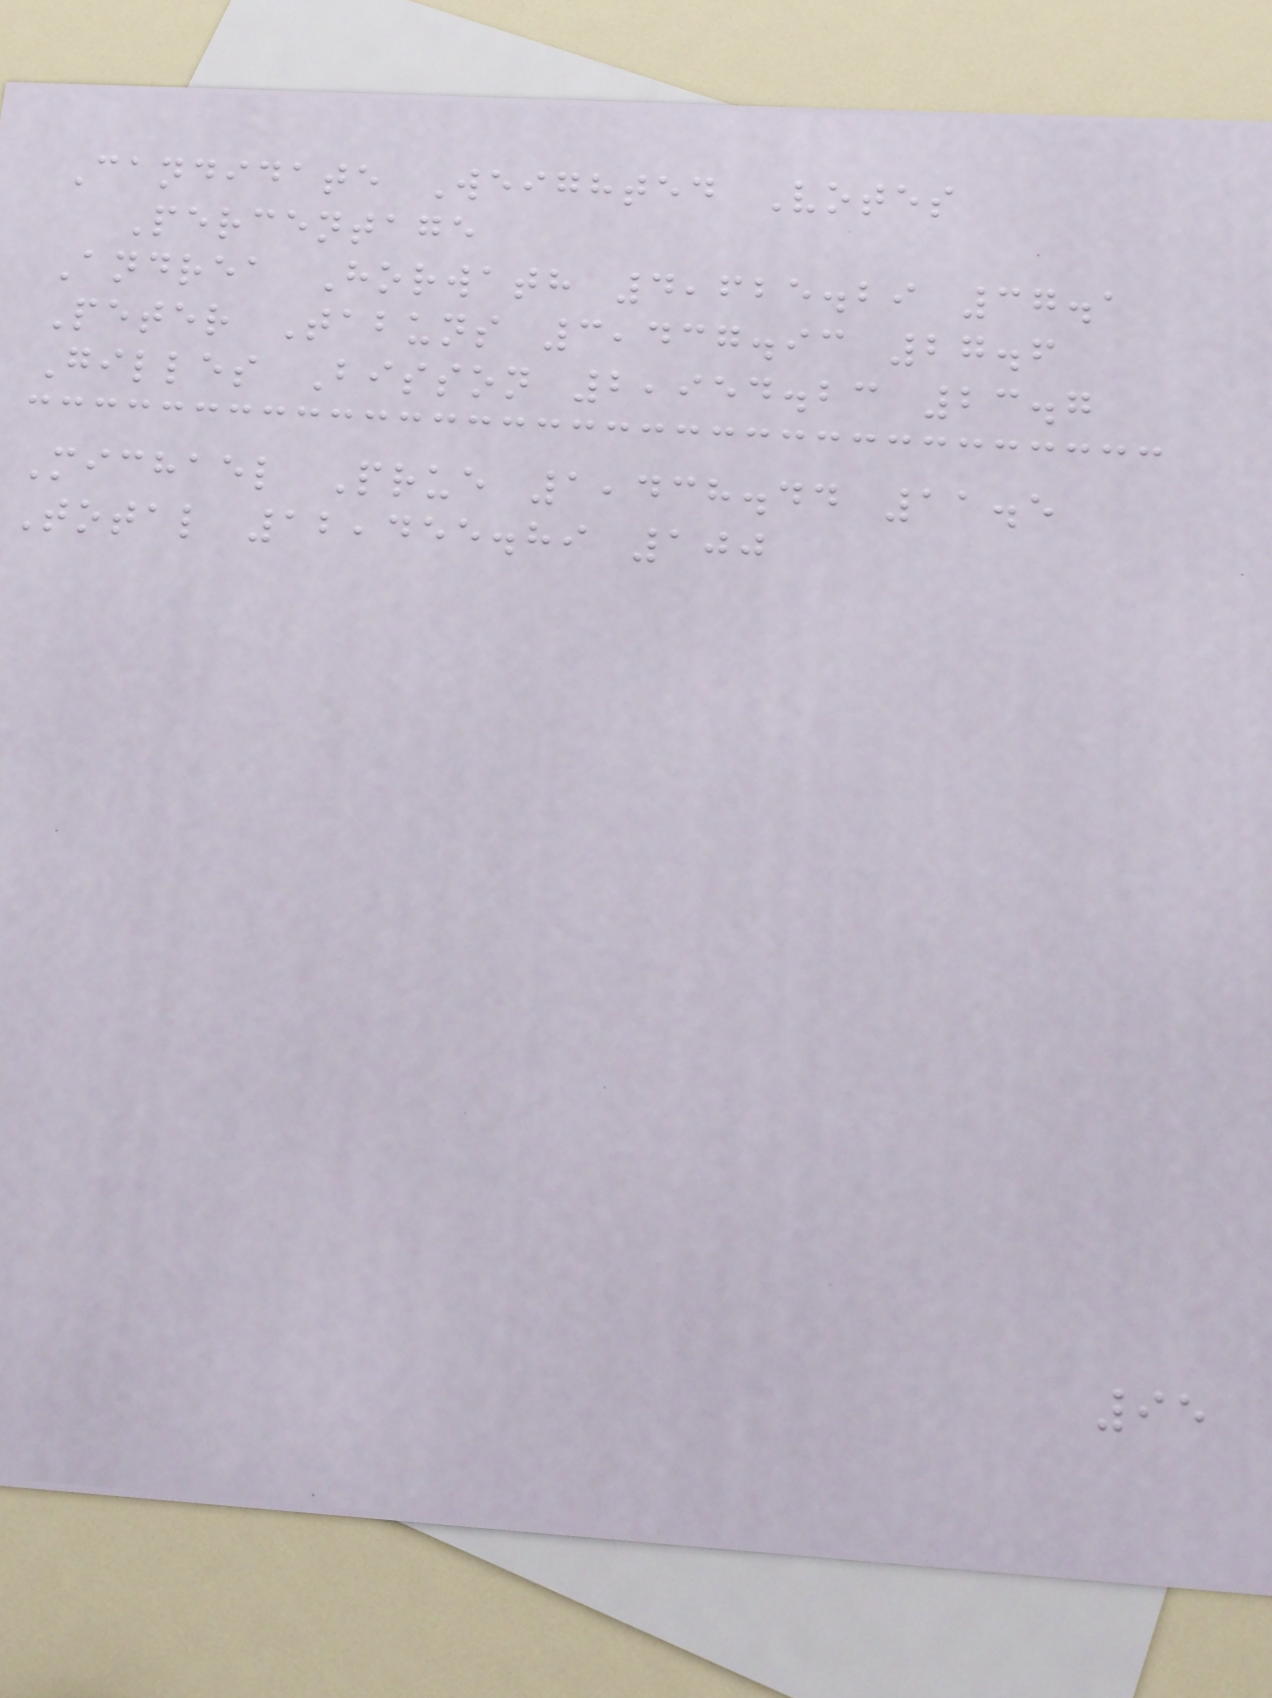Candidate Weighted Votes
Percentage
Andrea Horwath 4,625.29 37.1
Peter Tabuns 3,437.93 27.6
Gilles Bisson 2,954.23 23.7
Michael Prue 1,438.44 11.5
Total 12,455.89 100
95
